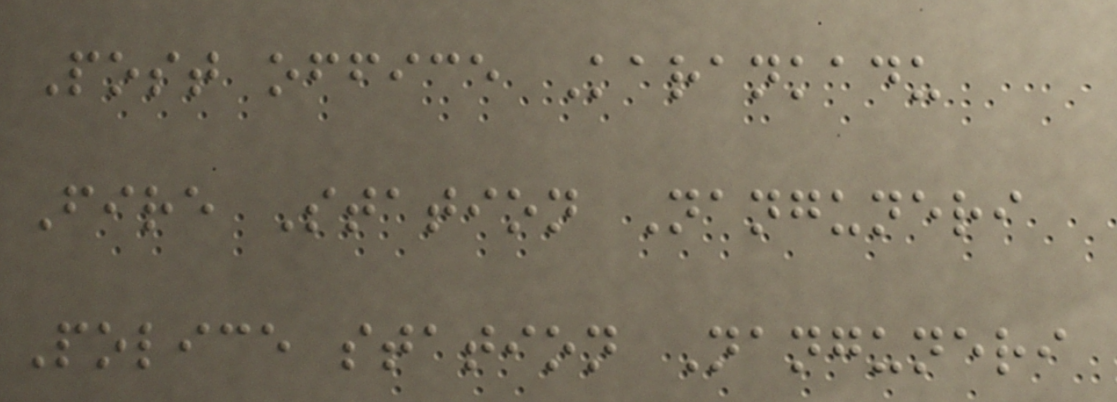Post office Karankadu
Fire Station Nanguneri
Police station Nanguneri
